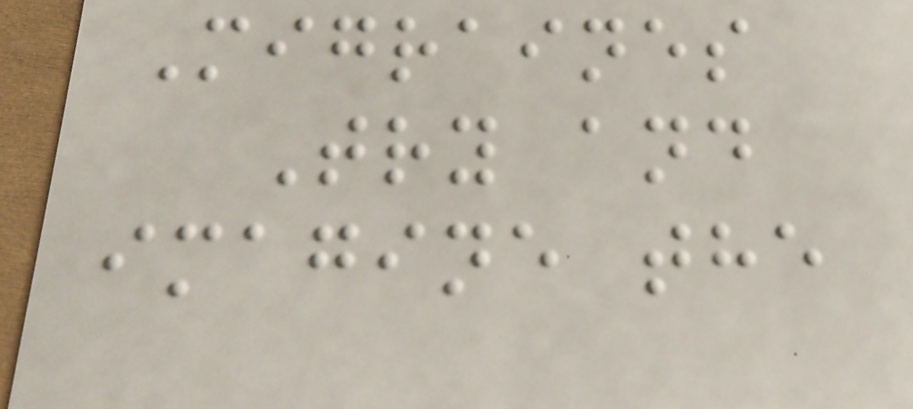Migraines
Try and
imagine the
